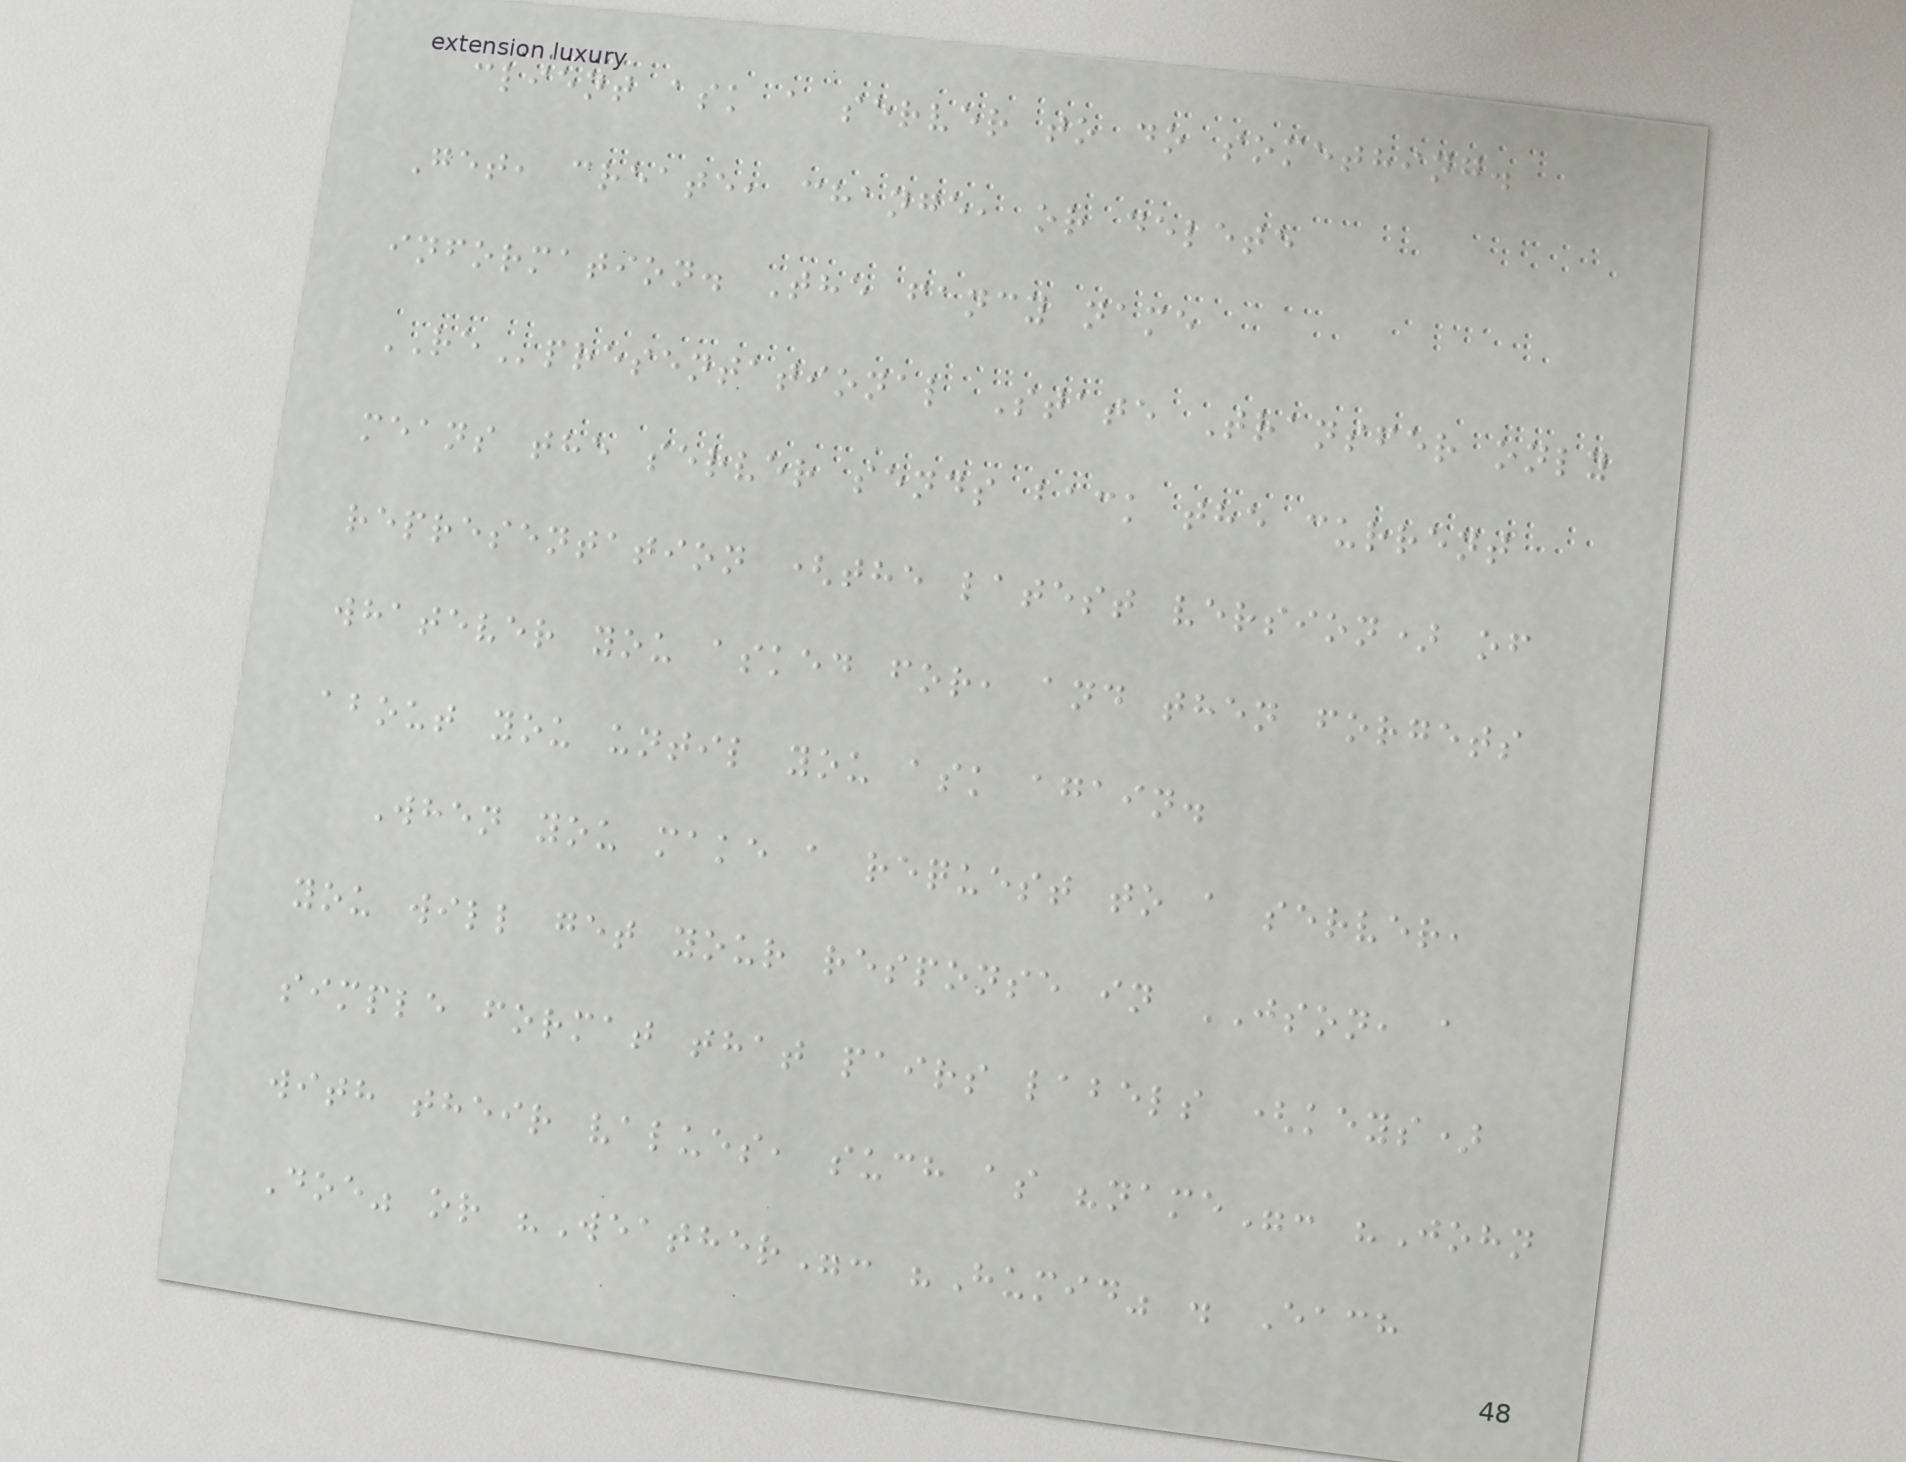client ask a server to do something.
Get, create, change, or delete
information. The fancy name
REpresentational State Transfer only
means the server sends back the current
representation (the latest version) of
whatever you asked for, and then forgets
about you until you ask again.
When you make a request to a server,
you will get your response in JSON, a
simple format that pairs labels (keys)
with their values, such as "name": "John
Doe" or "Weather": "Humid" . Each
